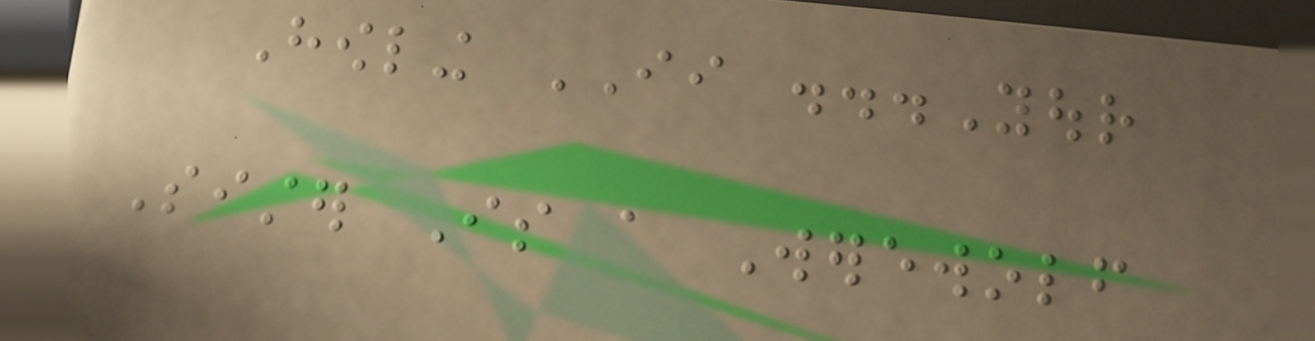Howling II ...Your
Sister Is a Werewolf
